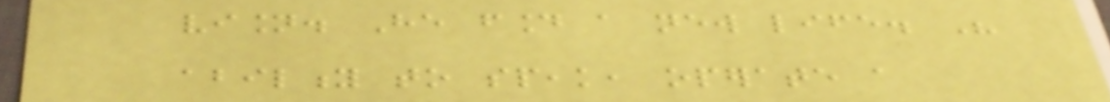vision. He found a new life. His
ability to speak, operate a
